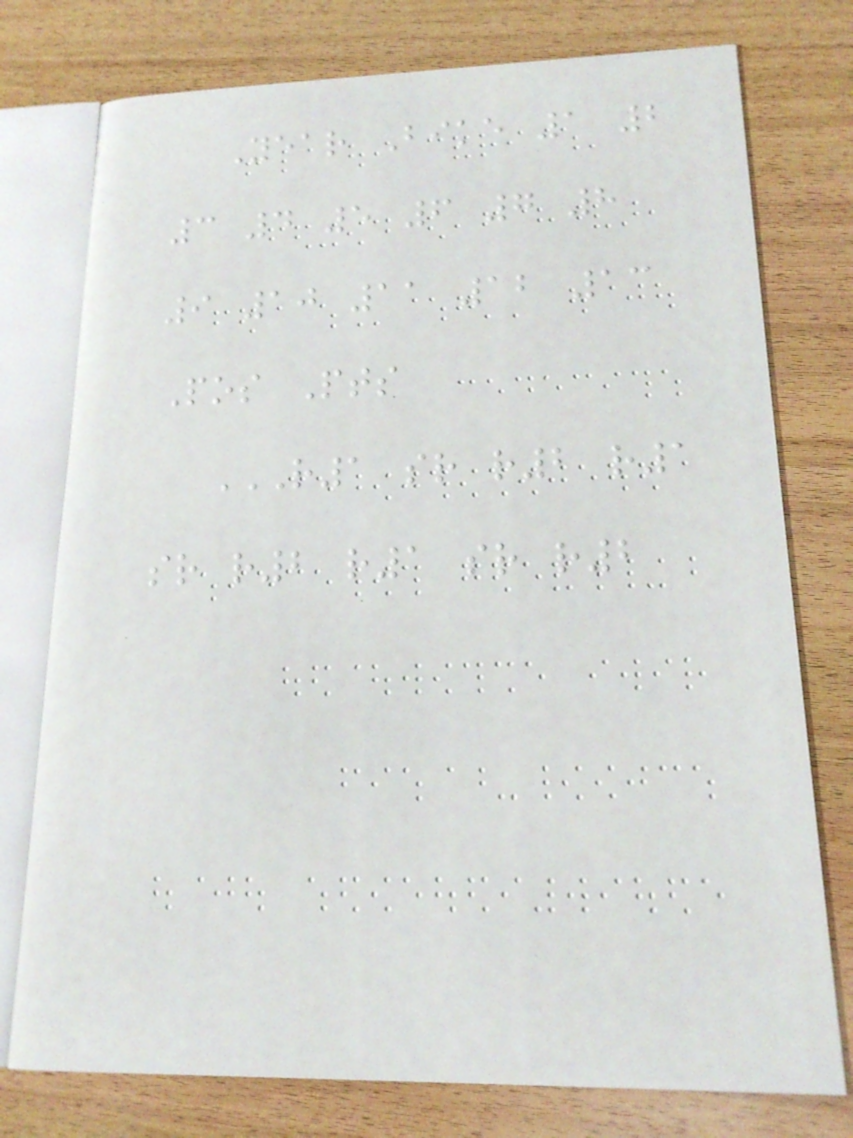Year Bike 1 2
3 4 5 6 7 8
9 10 11 12 13
Pos Pts
R1 SR R2 R1
SR R2 R1 SR R2
